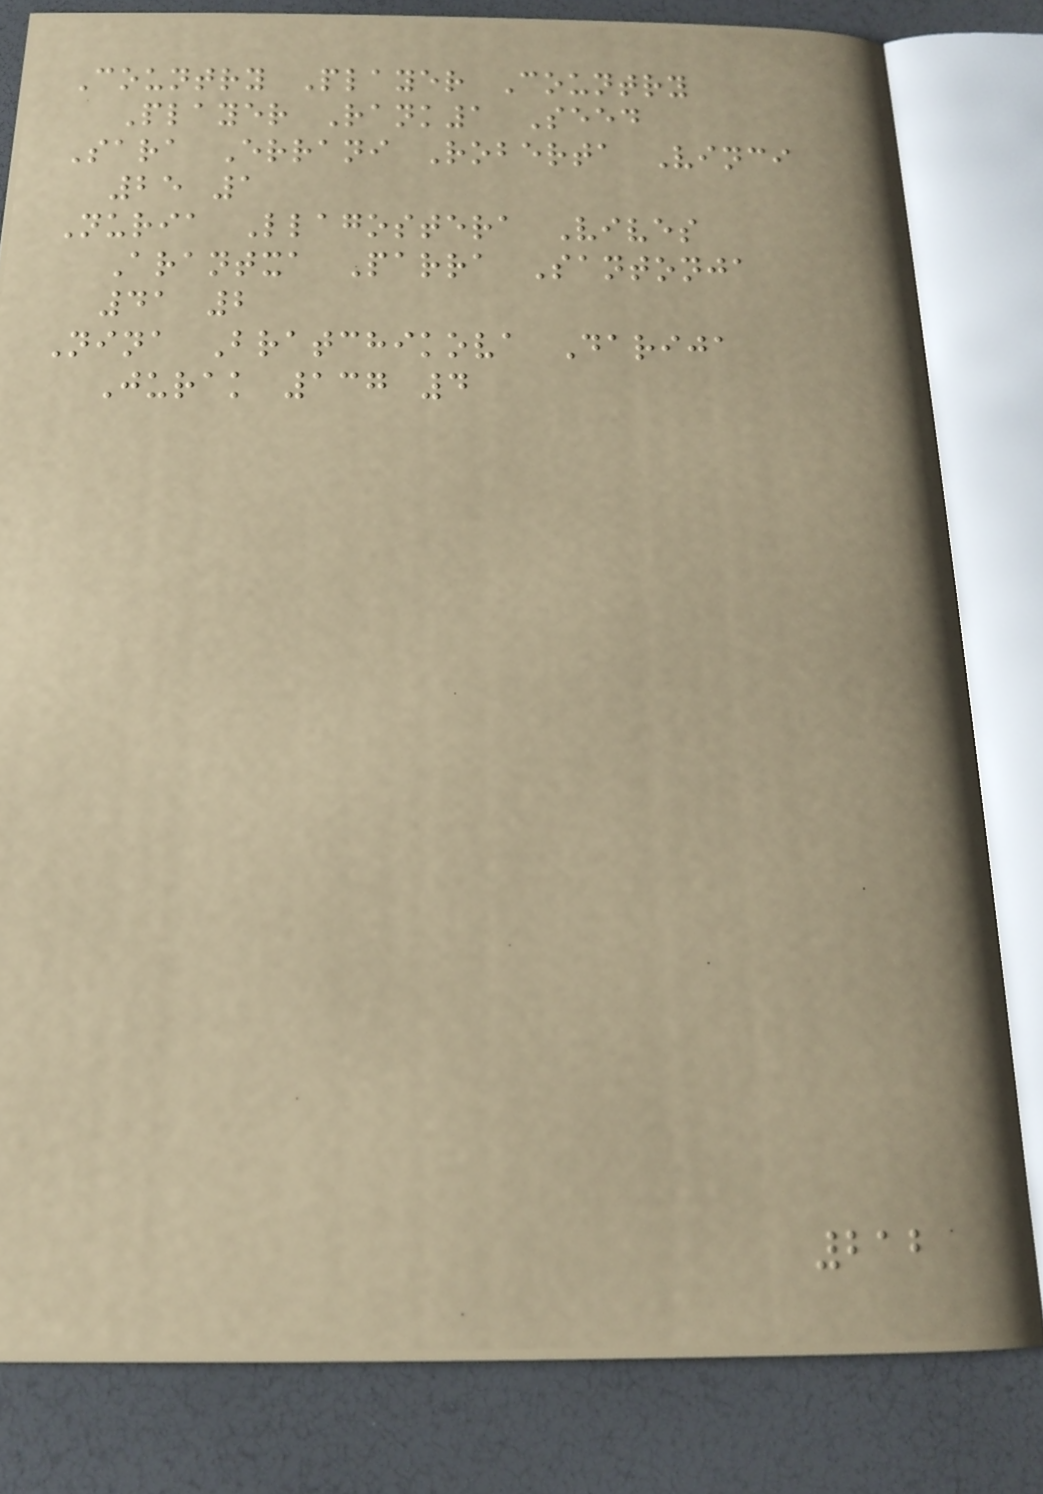Country Player Country
Player Rank1 Seed
Sara Errani Roberta Vinci
25 1
Nuria Llagostera Vives
Arantxa Parra Santonja
41 2
Nina Bratchikova Darija
Jurak 137 4
212
